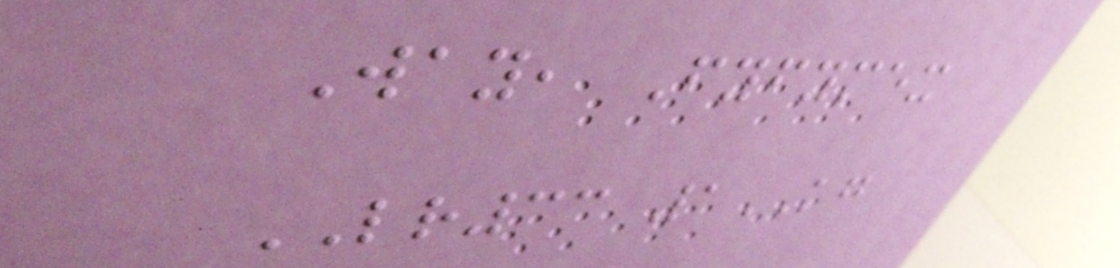Way, Fyfymex
LR33 1KG
